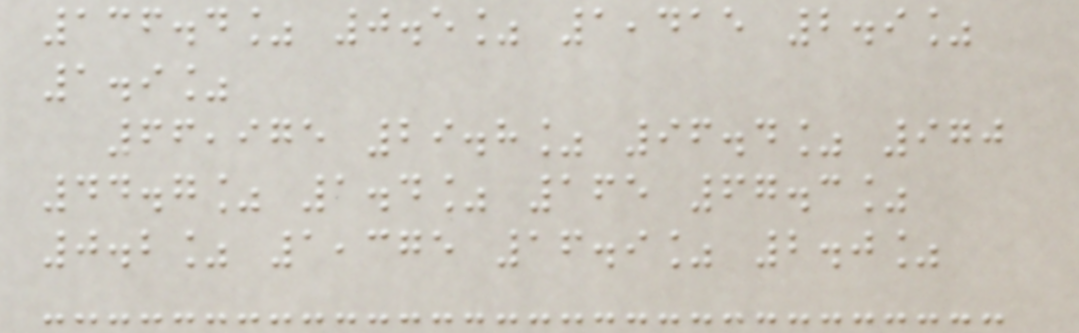136.4% 0.5% 1,415 2.9%
1.9%
66,975 29.8% 96.4% 970
44.7% 1.4% 165 67.3%
0.2% 1,375 16.9% 2.0%
